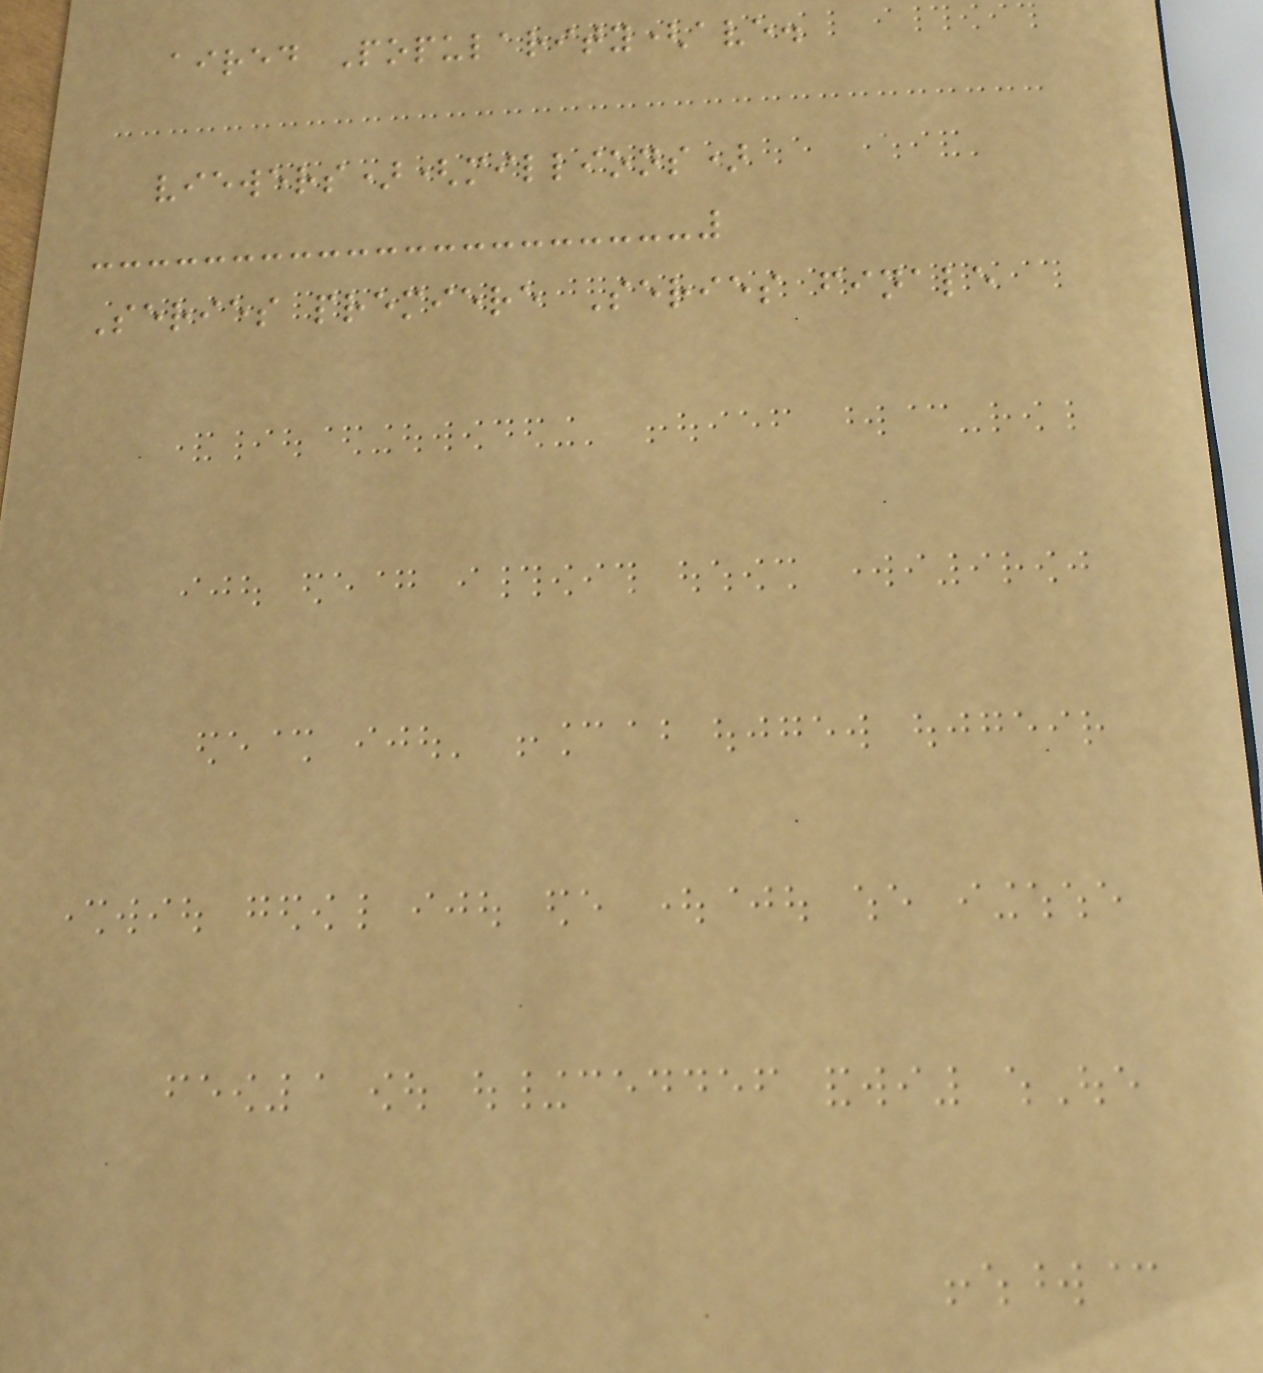aired Popularity(ave.
viewers)(millions)
Series premiere Series finale
